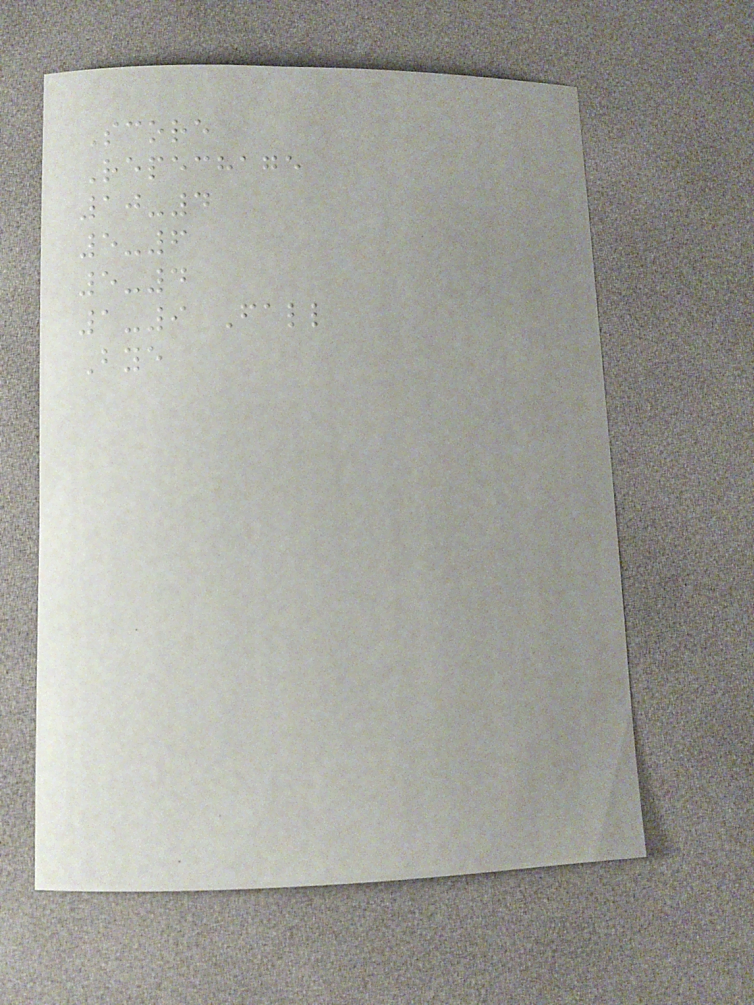Score
Repechage
10-4
5-6
5-4
1-9 Fall
Bye
